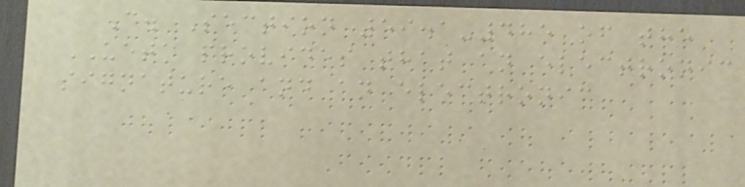C. Section 59.1-485 of the
UETA provides that an electronic
signature and an electronic
